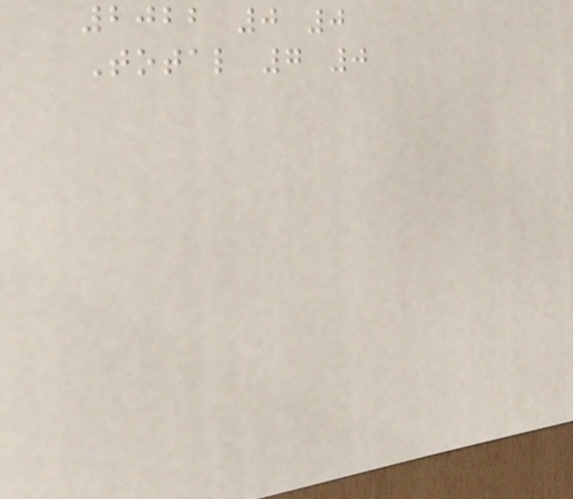2022 0 0
Total 7 0
